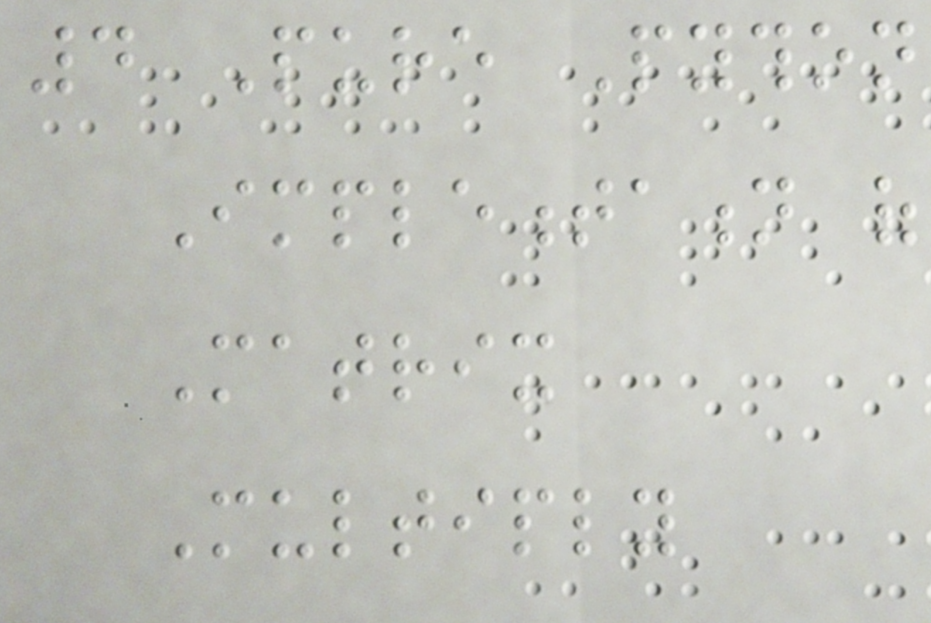4 Pure Python
Implementation of
Matrix
Multiply
